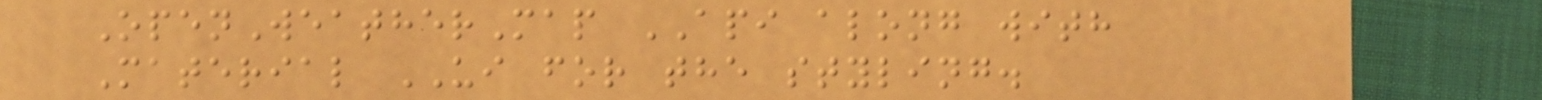OpenWeatherMap API along with
Material UI for the styling.
